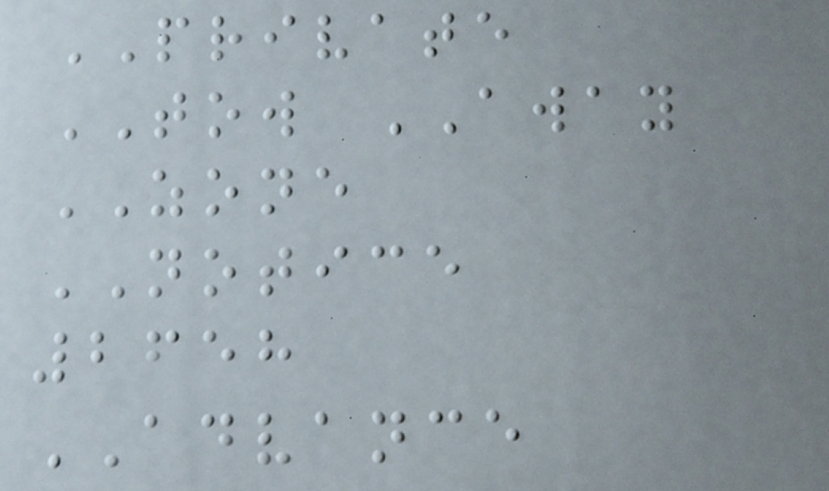PRIVATE
TOW AWAY
ZONE
NOTICE
2658
ADVANCE
